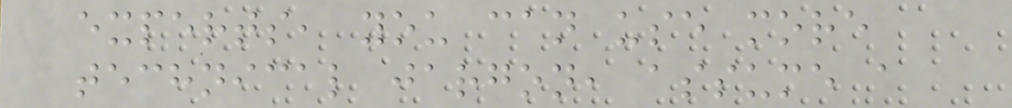experts, you can use more
technical jargon, assume a
